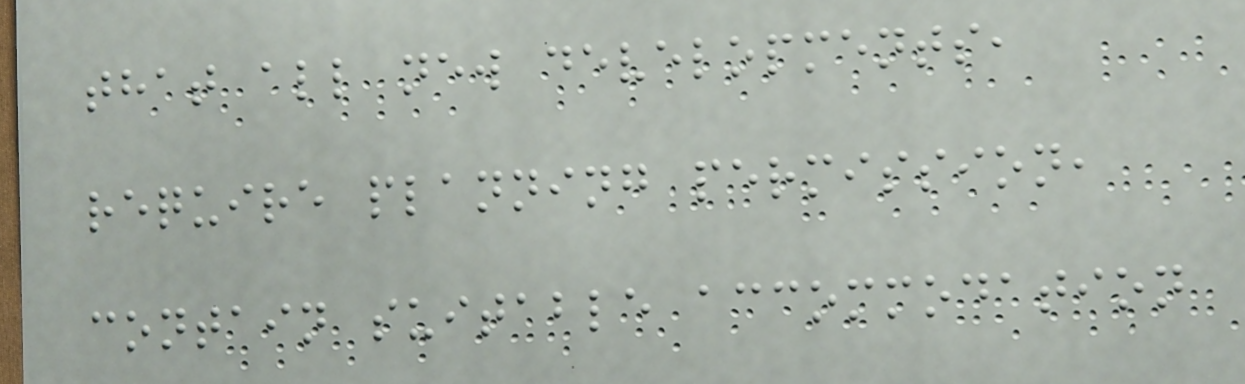that all new developments,
require planning permission,
contain suitable accommodation
